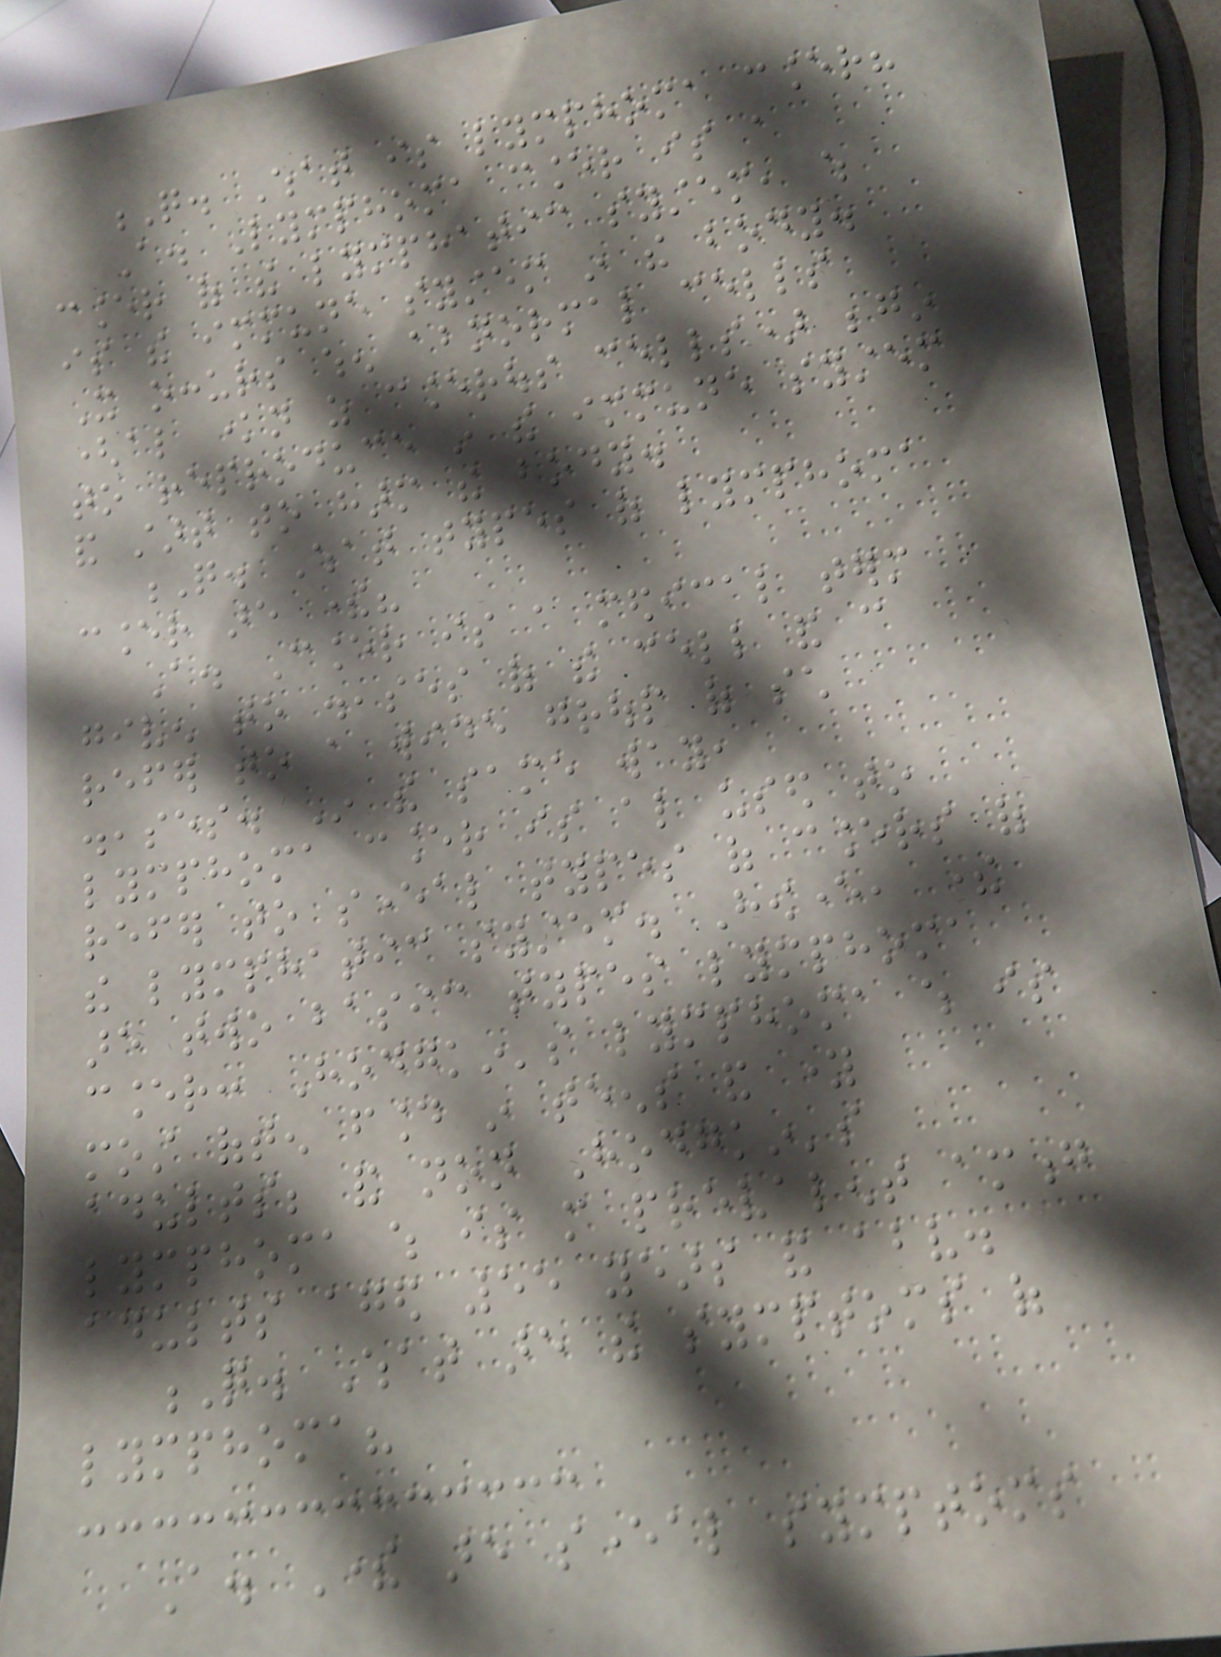Q. What is lymphoma cancer?
A. Lymphoma cancer is a
cancer of the lymphatic system, which
is the immune system in the body.
It occurs when abnormal cells
(also known as cancerous cells) begin
to reproduce in the immune system
and start to harm the body.
Q. What types of lymphoma
cancer are there?
A. Cancer is a medical term
given to diseases of the cell and can
refer to a wide group of such
diseases. In the same way,
lymphoma cancer is also used to
refer to several types of cancers of
the lymphatic system. However, there
are two basic types lymphoma
cancer: Hodgkin's lymphoma which is
most often found in teens and young
adults; and non Hodgkin's
lymphoma which is more prevalent among
adults aged 55 years and above.
Q. What are the symptoms of
lymphoma?
A. There are several symptoms
